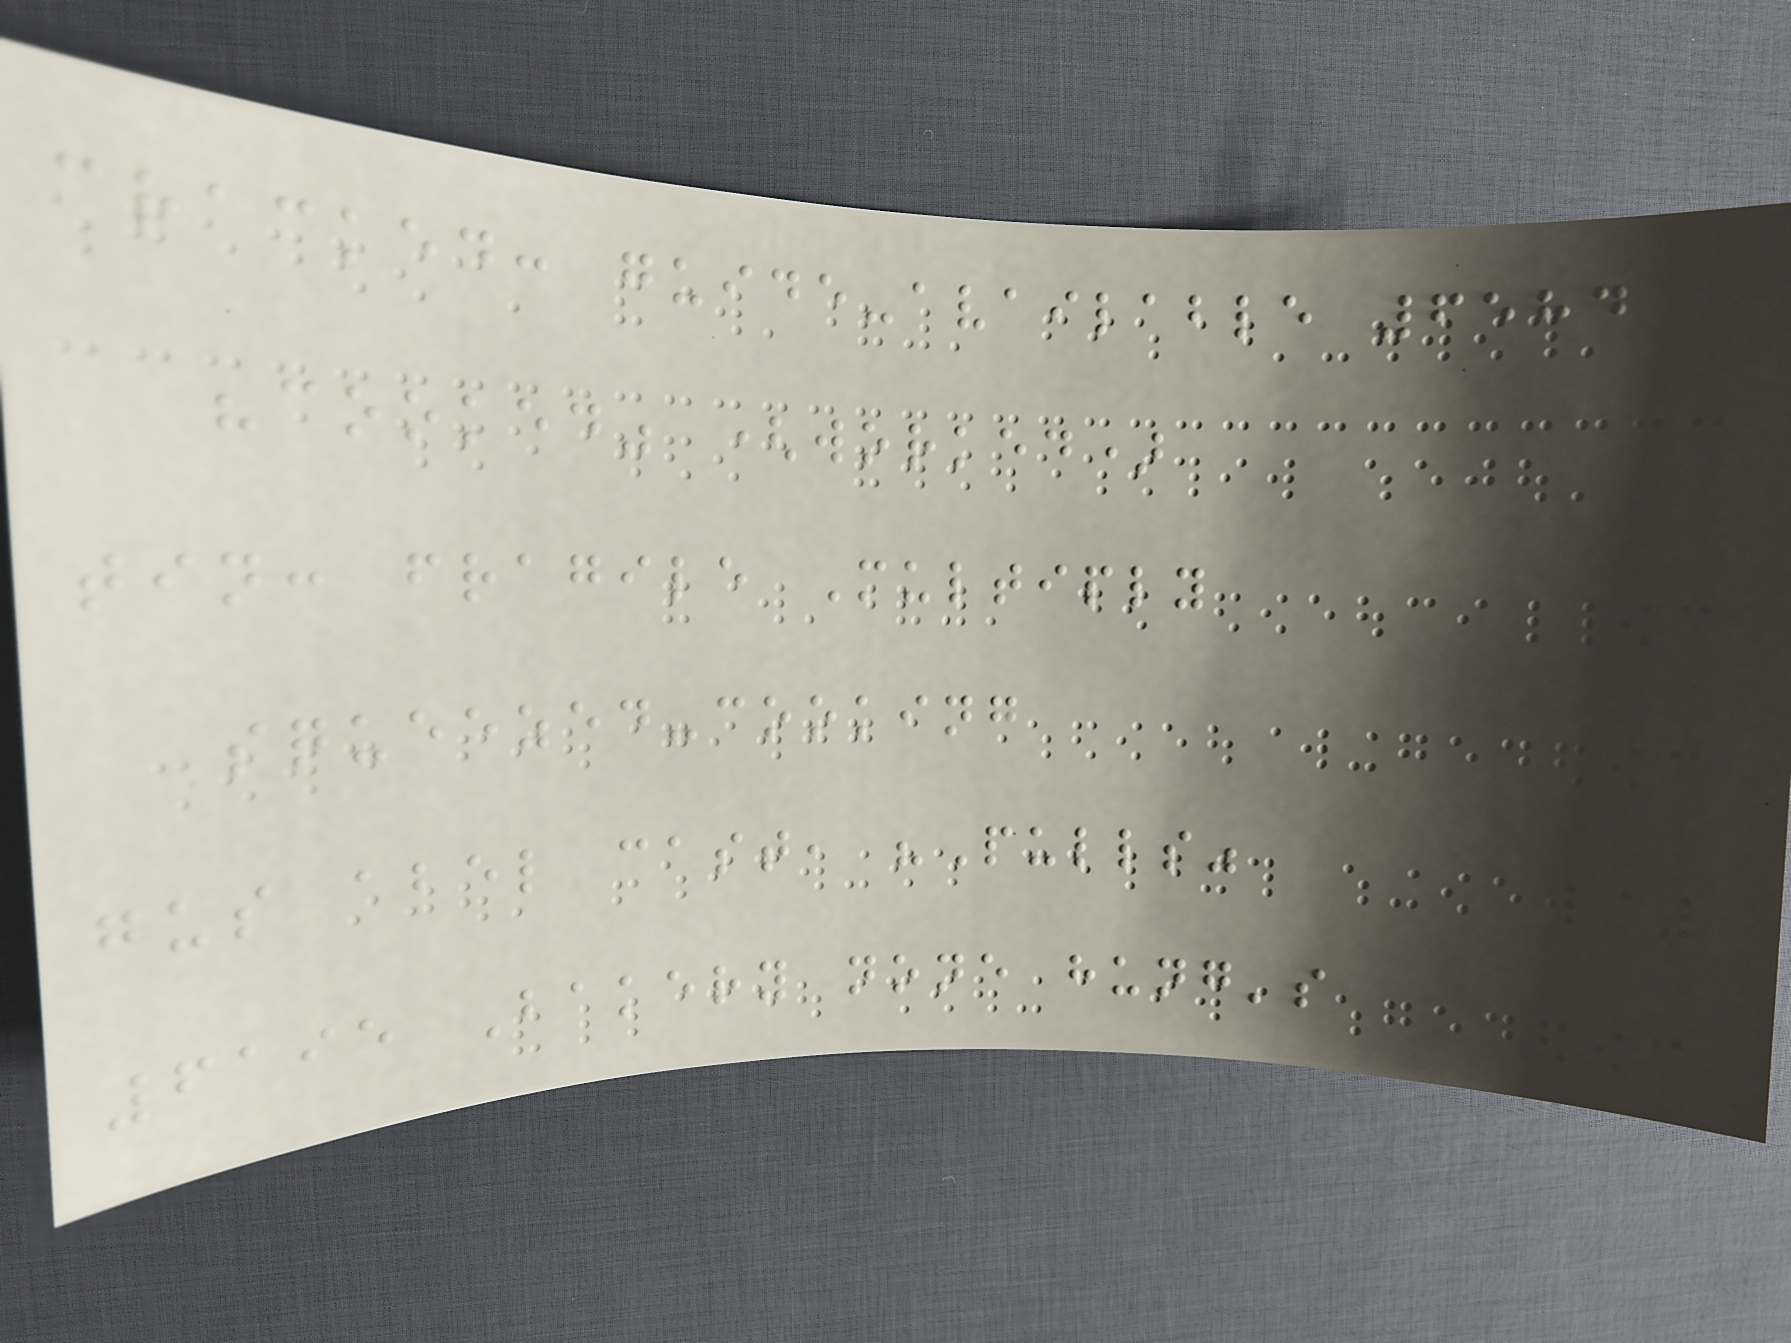cracked: guide-available 6584
"cooked" (worked)
tin: fragile Multiply
squeezed-cooking
gus abel cast, "Pulls"
6195 Bakery none hung's
